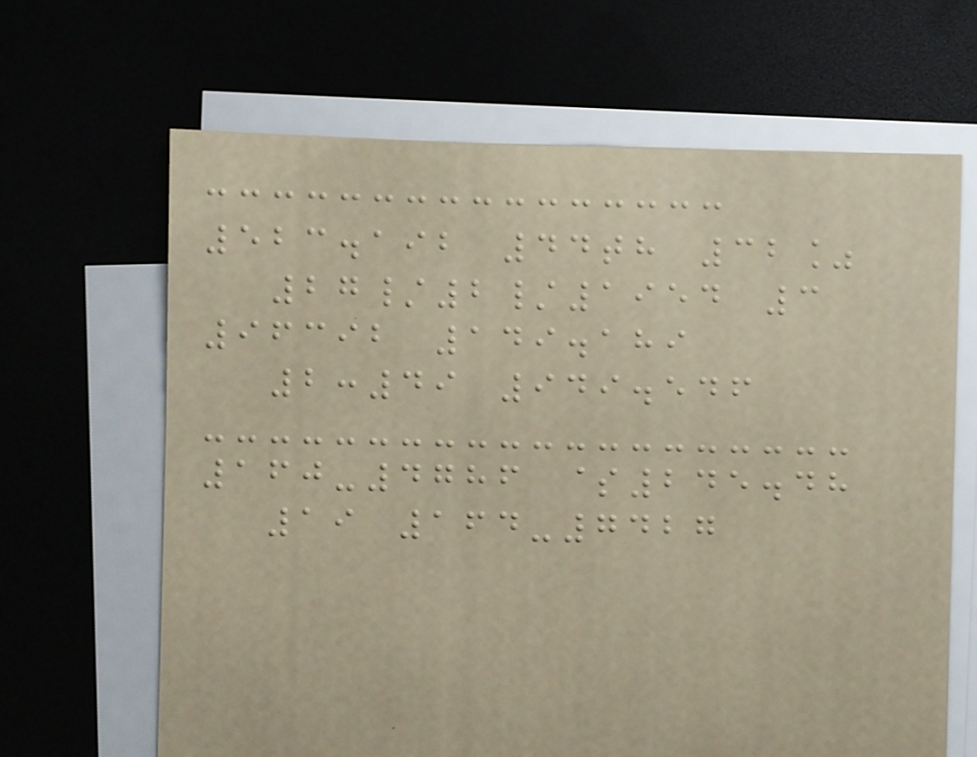523.192 44th 32%
27/2/1954 3
96392 149.189
2:49 949.546
160-4786 $245.48
19 164-7427
